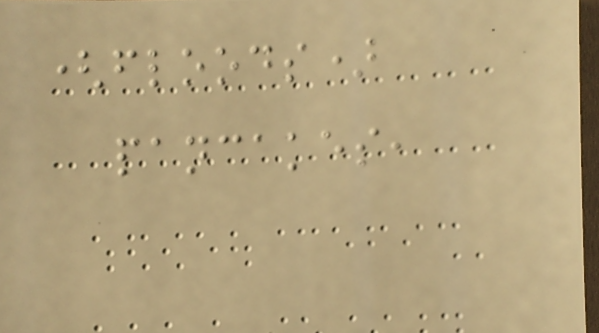(floods)
pancakes,
